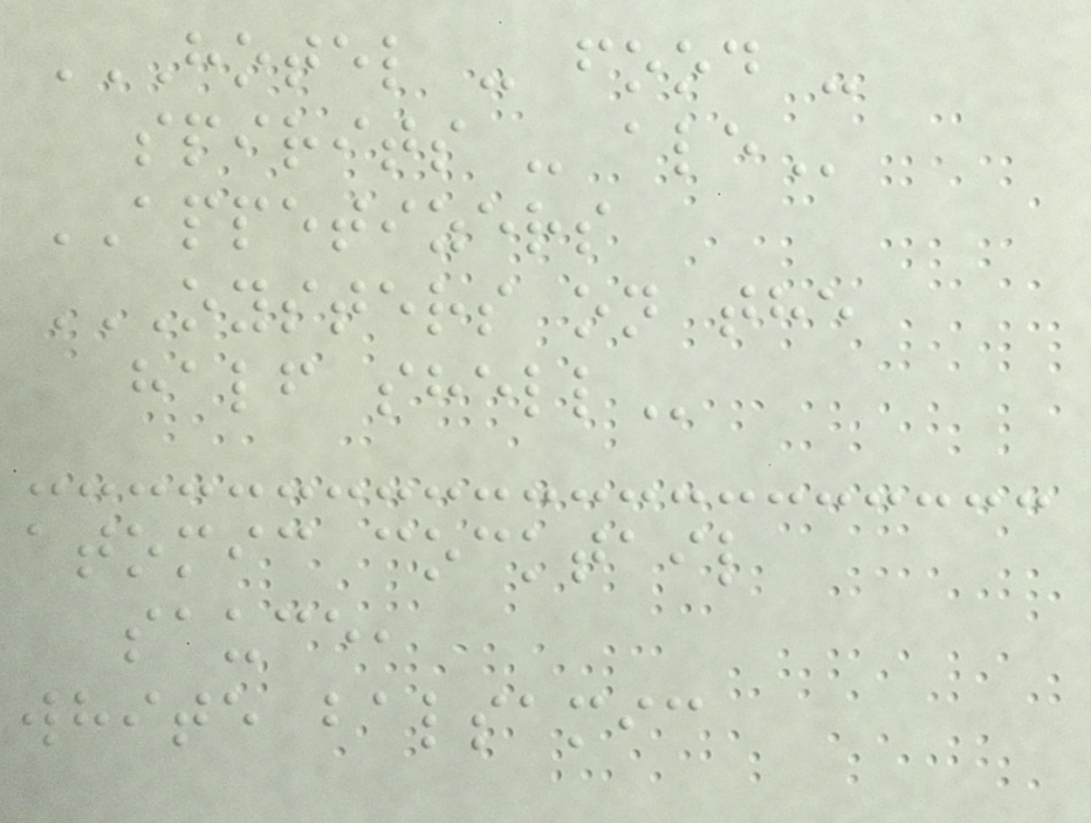HOTEL - FOOD -
SPIRITS - ALE
APPETIZERS
OYSTERS ON THE
HALF SHELL
atomic cocktail
sauce,
white balsamic
